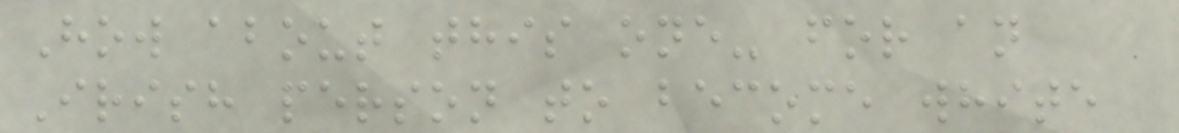How about this one- for an
Irish person to become white
